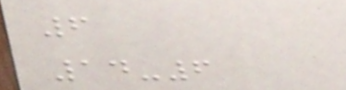6
14-6
